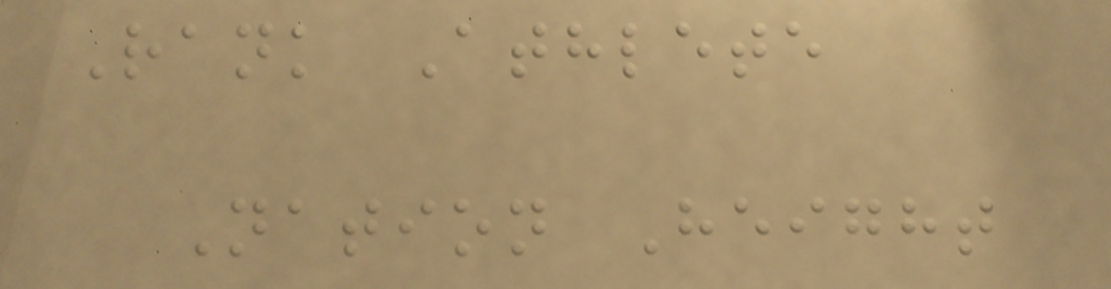Rank Athlete
Nation Height
